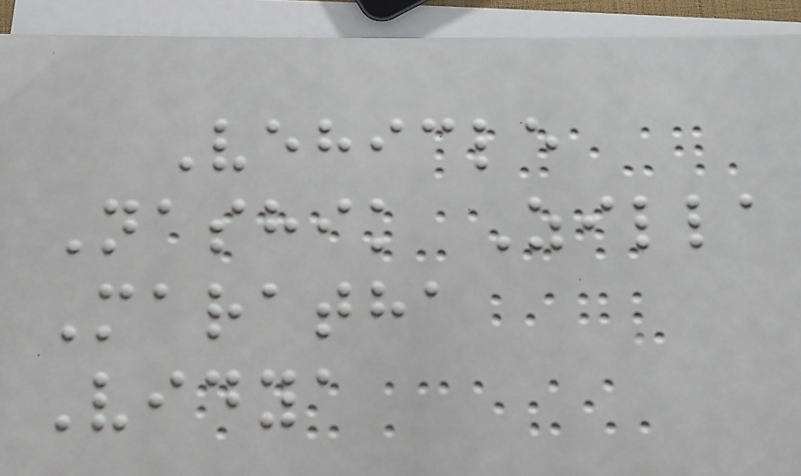Vehicle
Nashik Zilla
Maratha
Vidya
